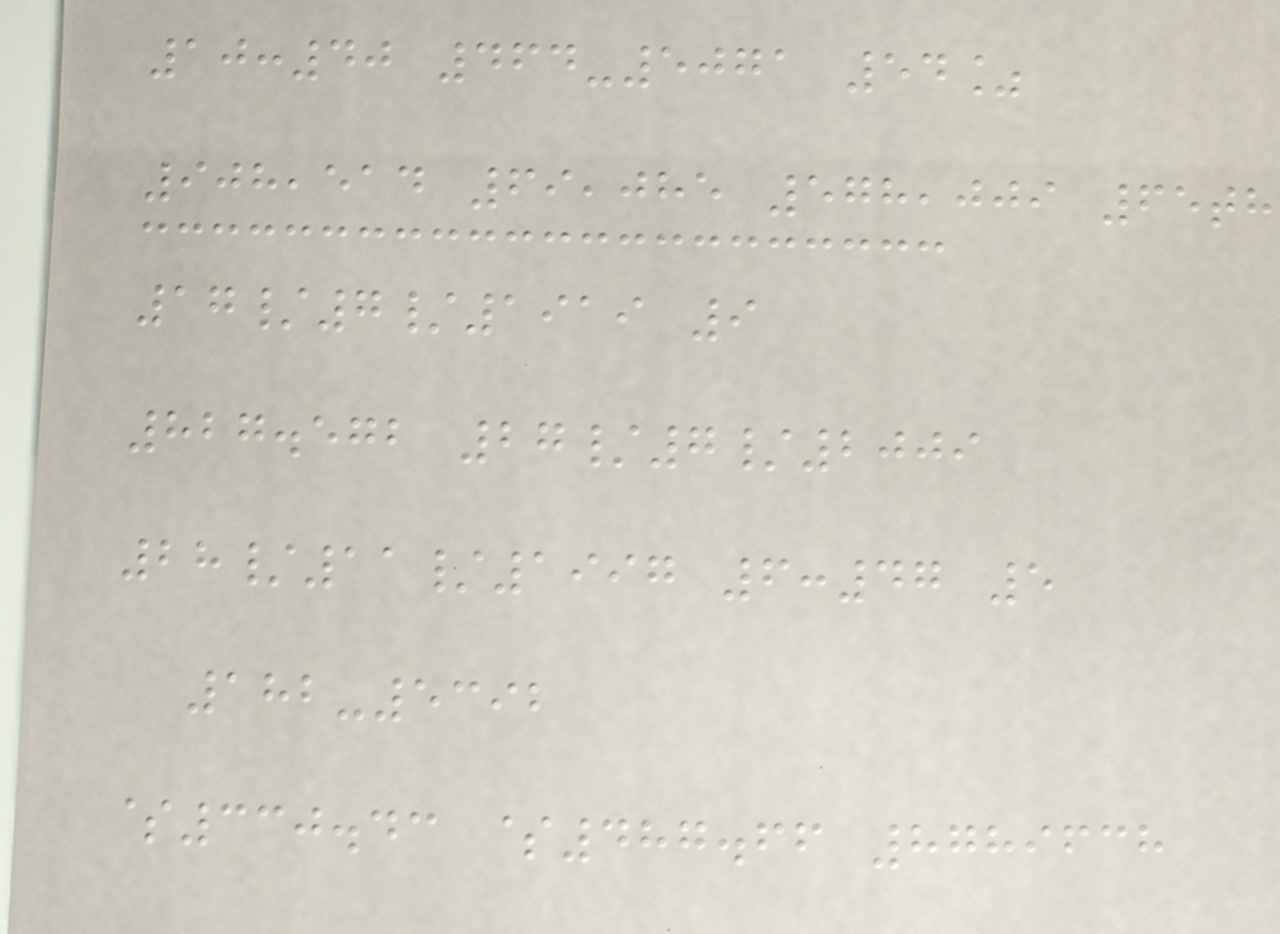10:40 464-5071 54%
908,514 69,085 578,009 65th
17/7/1919 9
827.572 27/7/2009
28/11/1997 6:47 5
182-5392
$330.43 $487.66 8789638
